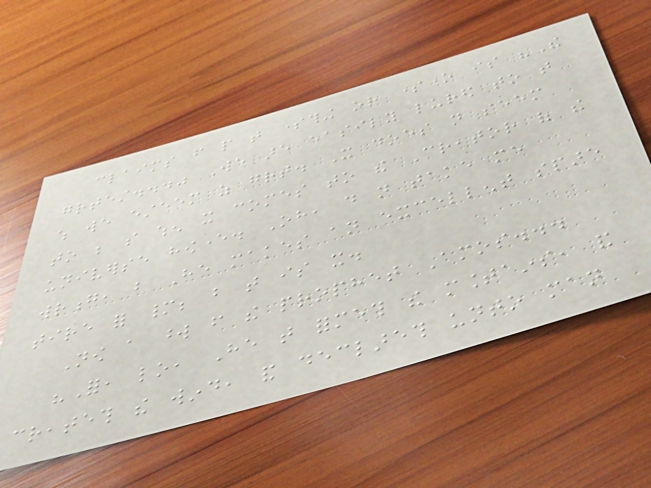claims from people that something or someone is "The
greatest..." We are easily lured to that
which we esteem as great. It does not seem
to be so when it comes to the Creator of the
universe however. Oh, do not take me
wrong, but He makes an excellent spare
tire for many; but that is it.
Now a word from the prophet Amos...
"For, lo, He that formeth the mountains, and
createth the wind, and declareth unto man
